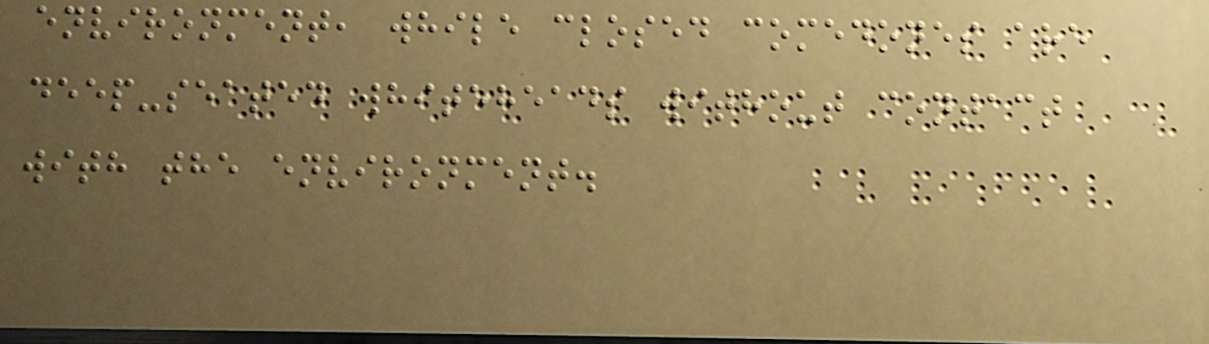environment, while closed comedones are
deep-seated whiteheads without contact
with the environment.
